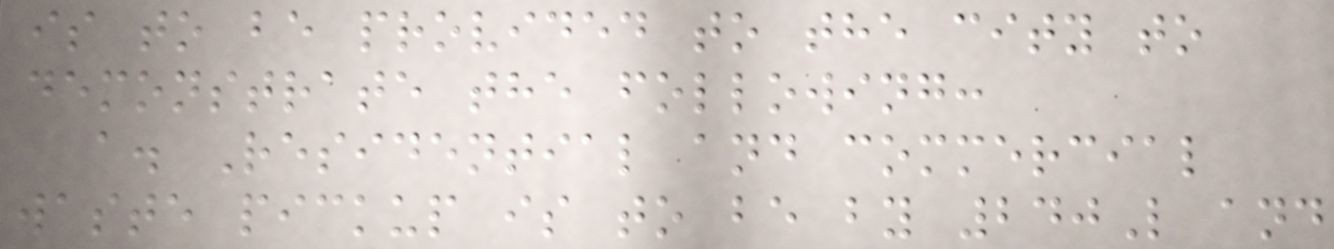is to be provided to the city to
demonstrate the following:
a. Residential and commercial
waste pickup is to be by 240L and
